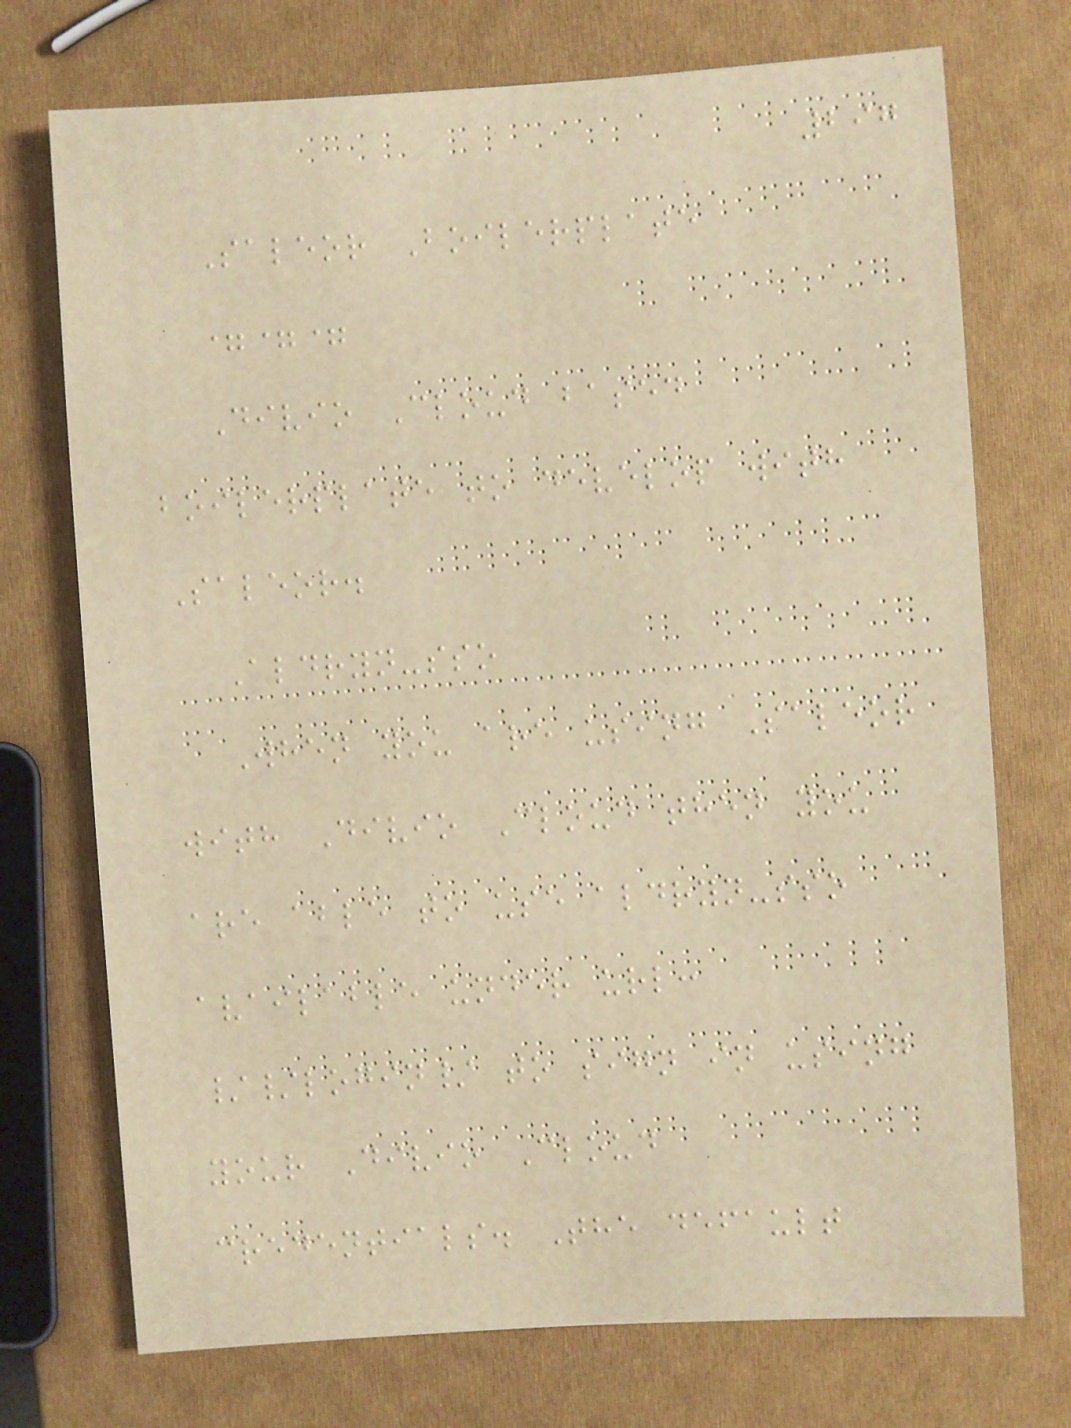297
Saleor Boilerplate
===
Divio Cloud based
boilerplate to develop with
Saleor.
Aldryn-sso
When you are using Saleor
with Divio Cloud then you
are able to use aldryn-sso
available under url:
//login/ to sign in using
your Divio Cloud
credentials. The default
